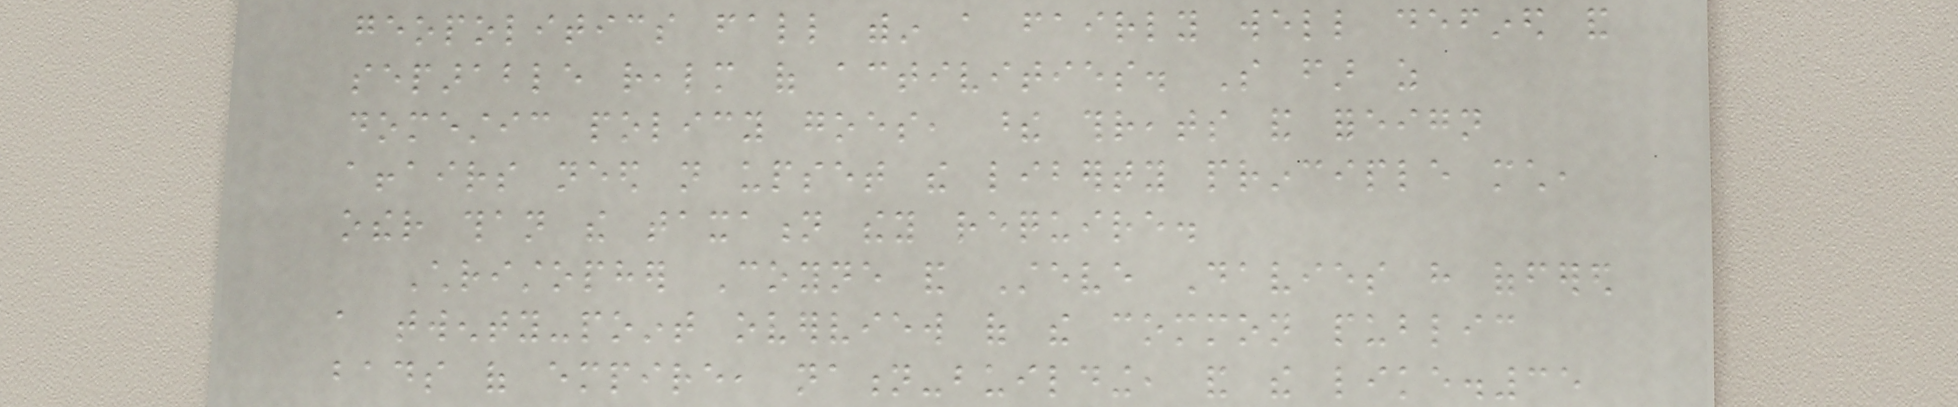geopolitics fall within a fairly well defined and
separable realm of activities. So far as
domestic policy goes, these threats and foreign
affairs need not upset the liberty principle much,
other than the taxation they require.
Christopher Coyne and Steve Davies have offered
a twenty-point overview of the common public
bads of empire, nation-building, and the like.35
